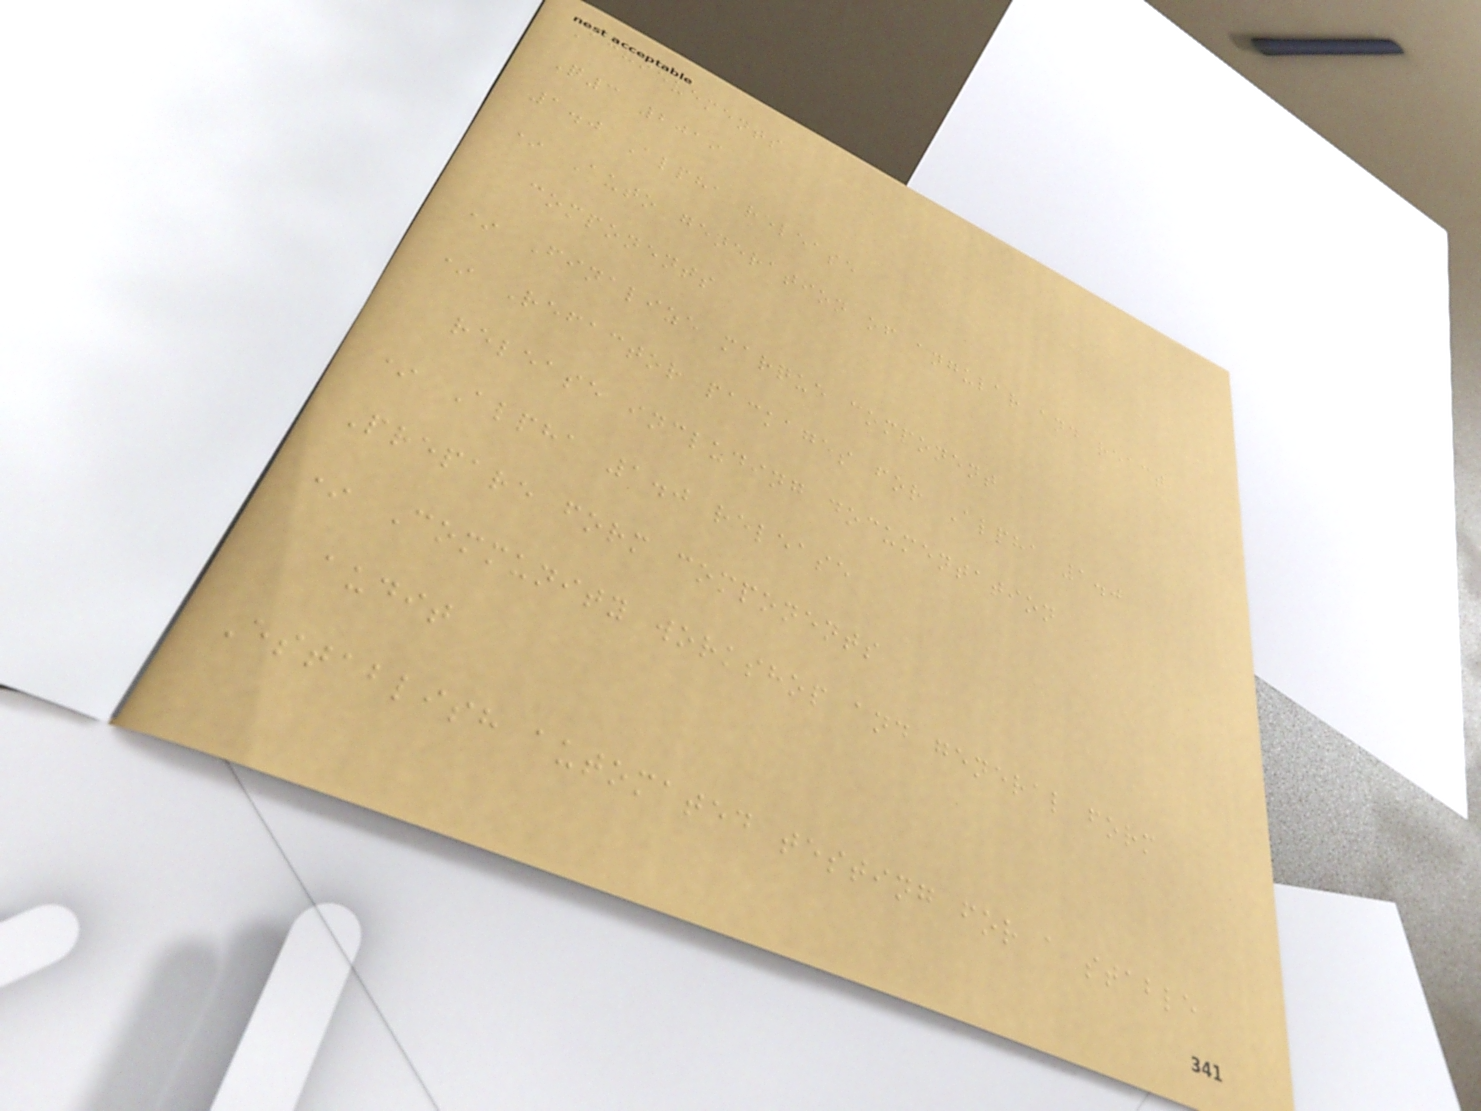Achievements
Q3 2019
1.0 Alpha release
* Auto generation of angular and react
components
* Finalize marque component
* Refactor packages for Alpha 1.0
release including documentation
* Alpha 1.0 release
Prepare form components
* Community workshop and general form
audit
Establish automated testing for a stable
